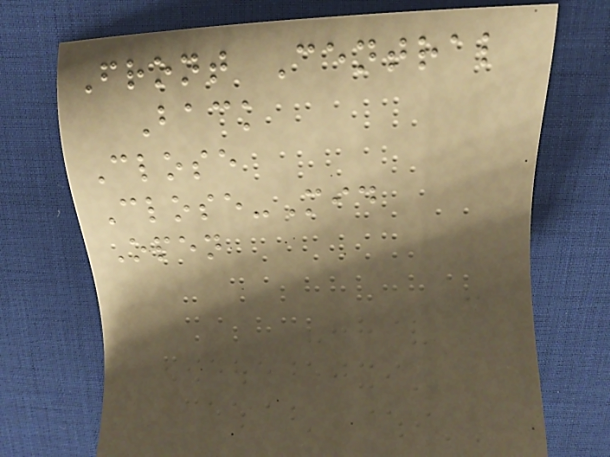Front Central
Back
Close
Close-Mid
Open
